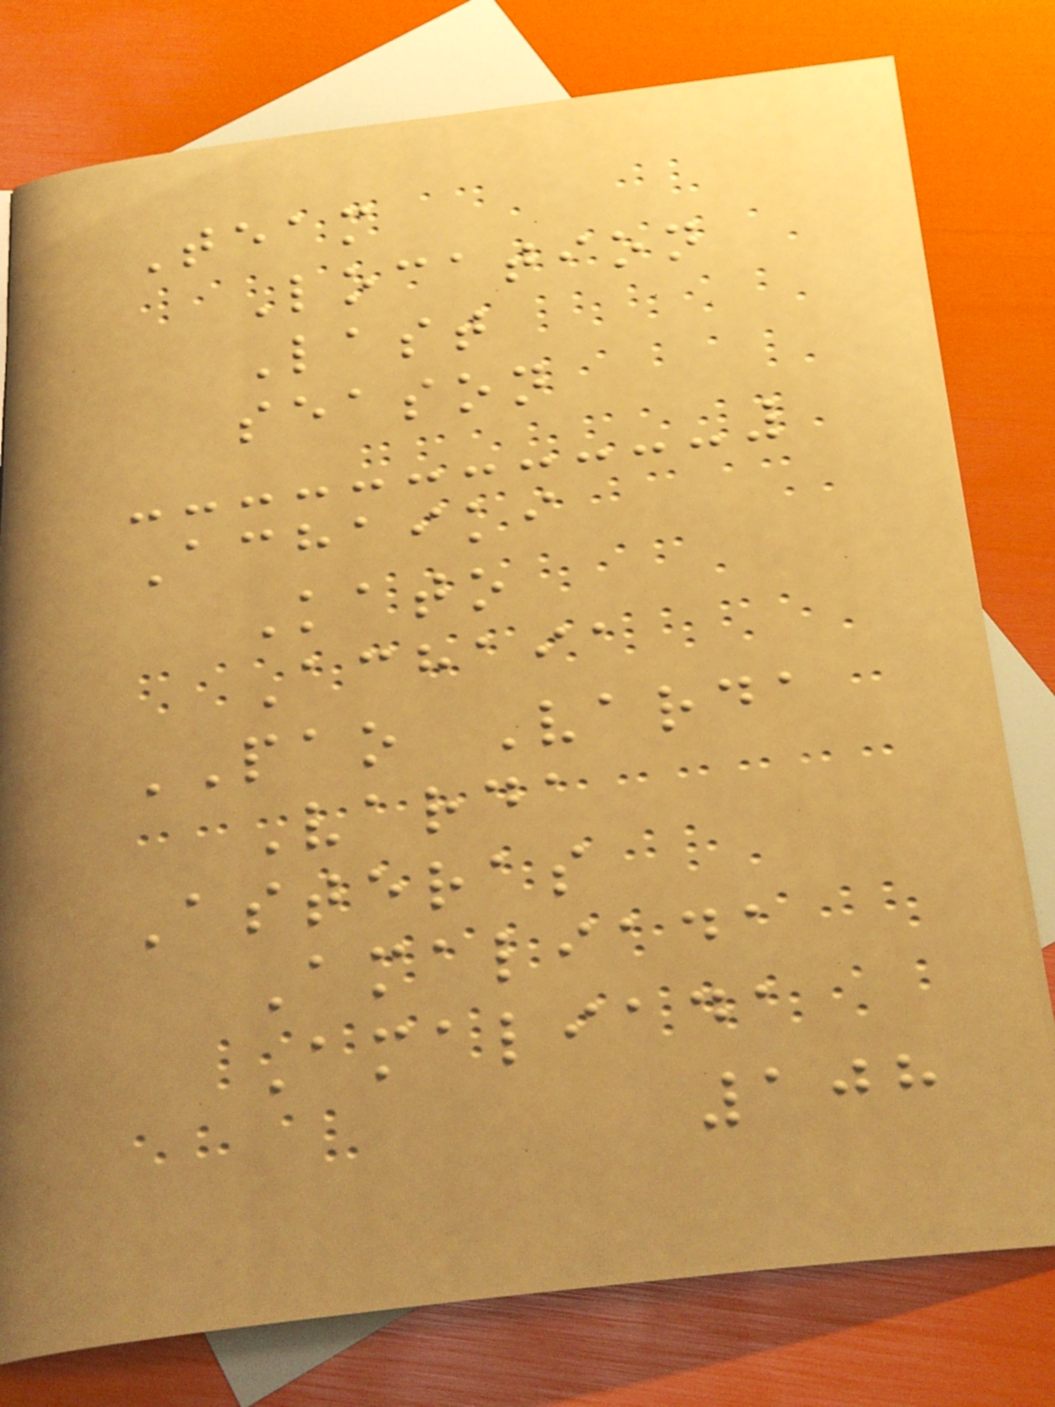Team
Location
Last
season
Achaiki
Kato
Achaia
PAO Varda
Varda
Asteras
Amaliada
Amaliada
108
